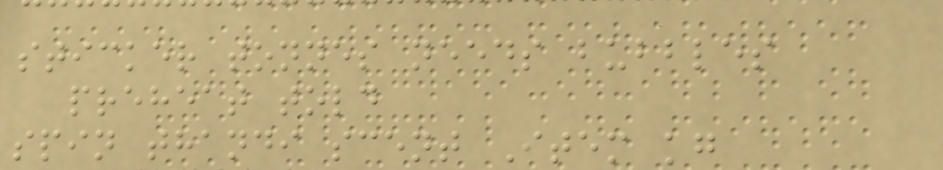sticker tonnes needs bubbles
preheat told
spin thandi scent Item kg
